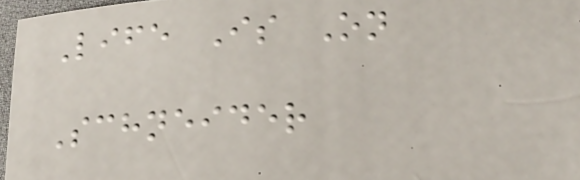Life Is On
Schneider
